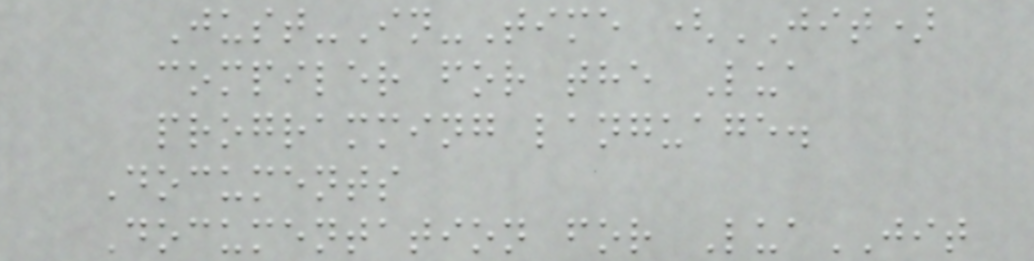Just-In-Time (JIT)
compiler for the Lua
programming language.
Documents
Documentation for LuaJIT
